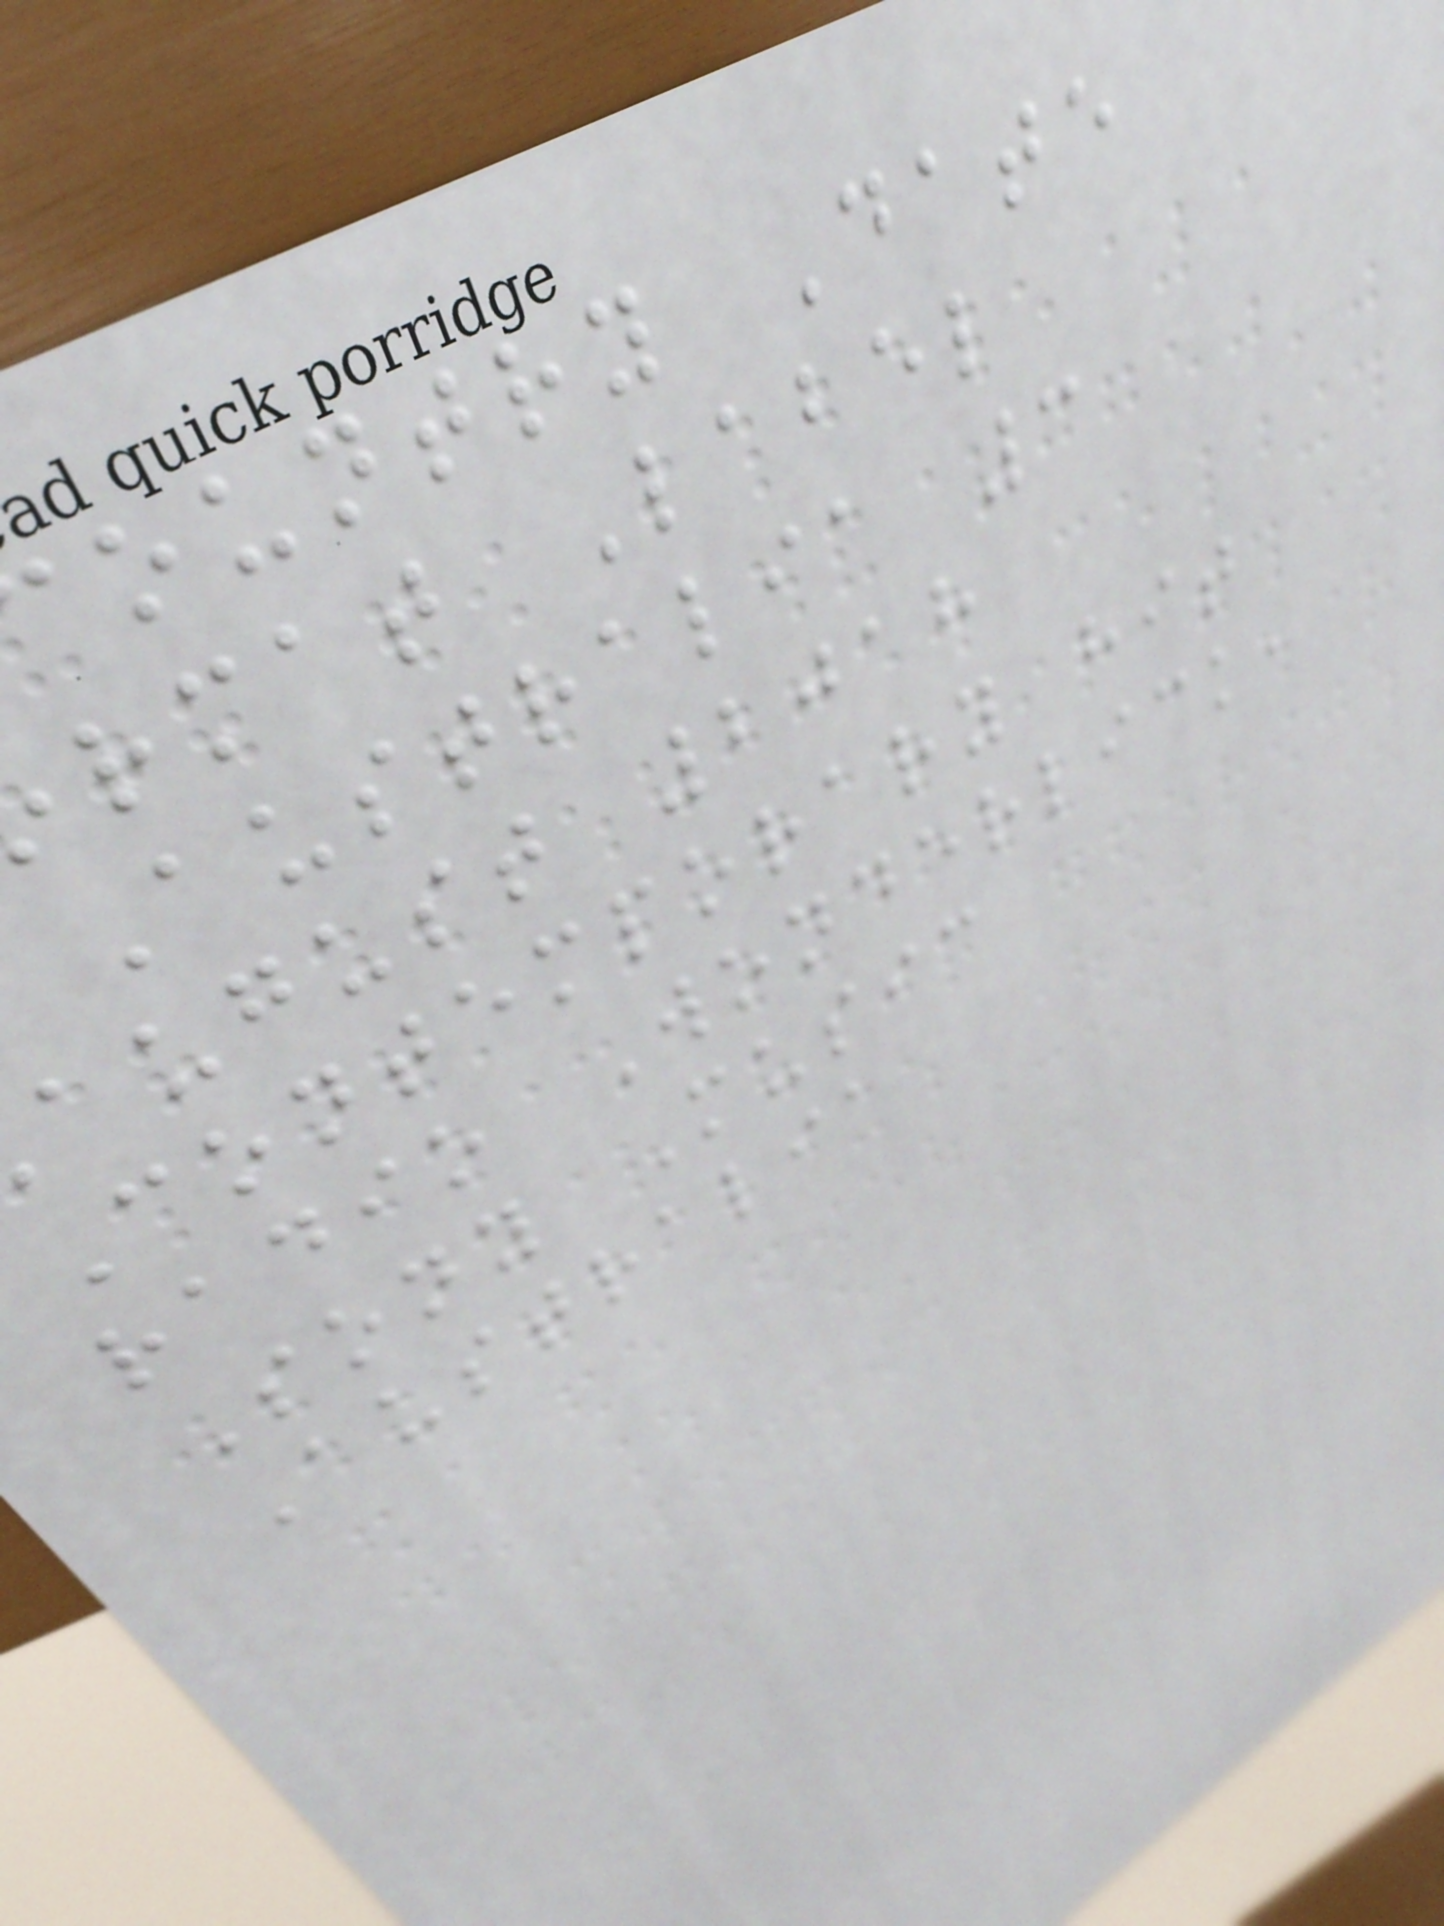ountry Date
rmat Label
Australia 3
august 2018
Contemporary hit
radio Wonderlick,
Sony Music
Australia
